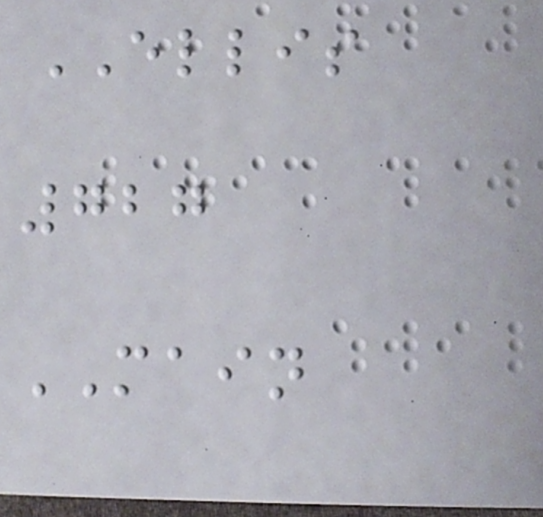ELLIS
727
MAIN
